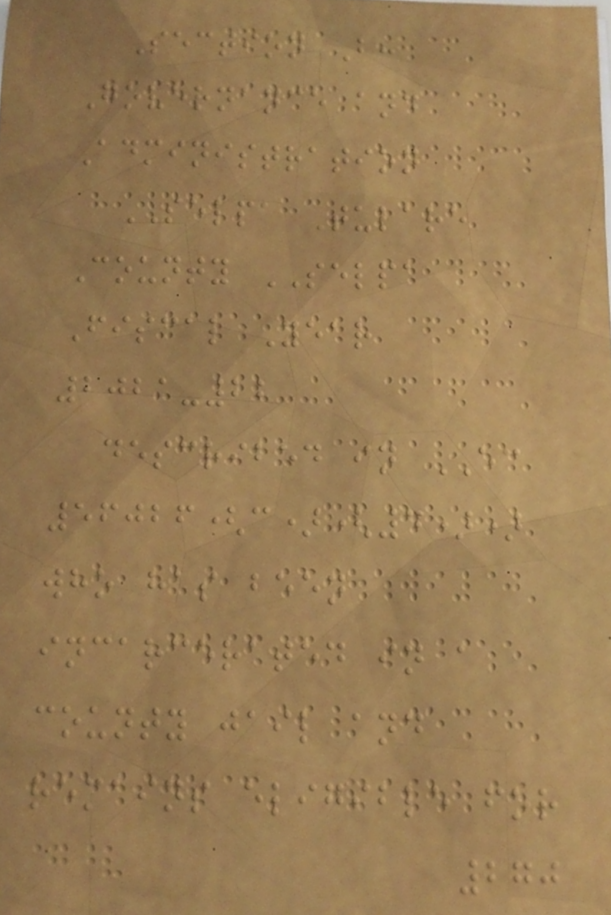Section B:
Governance and
Administration
SELPA Tulare
County SELPA
Fiscal Year
2021-22
described in EC
56026(c)(4))
who has been
incarcerated in a
county jail and
remains eligible for
270
